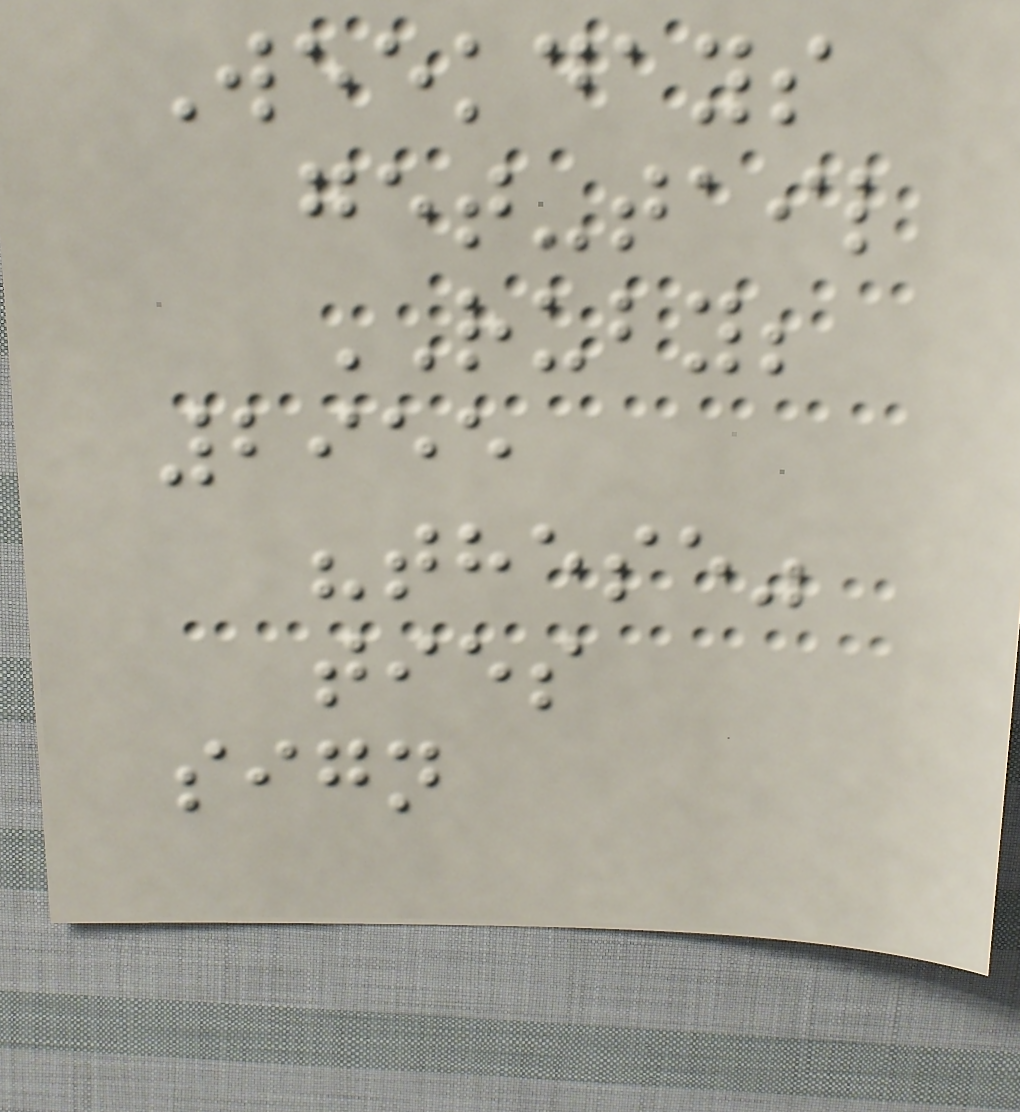Weekdays
get-tail
RUBY;
2955
"these"
ties
sign
